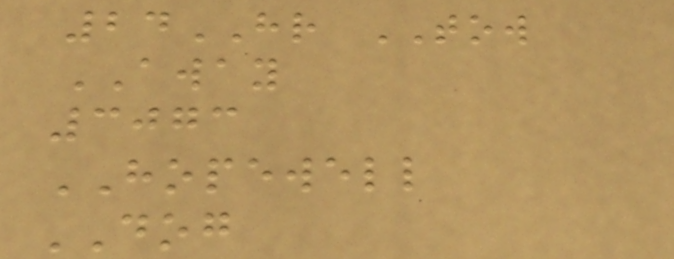24HR TOW
AWAY
3073
HOPEWELL
DOG
